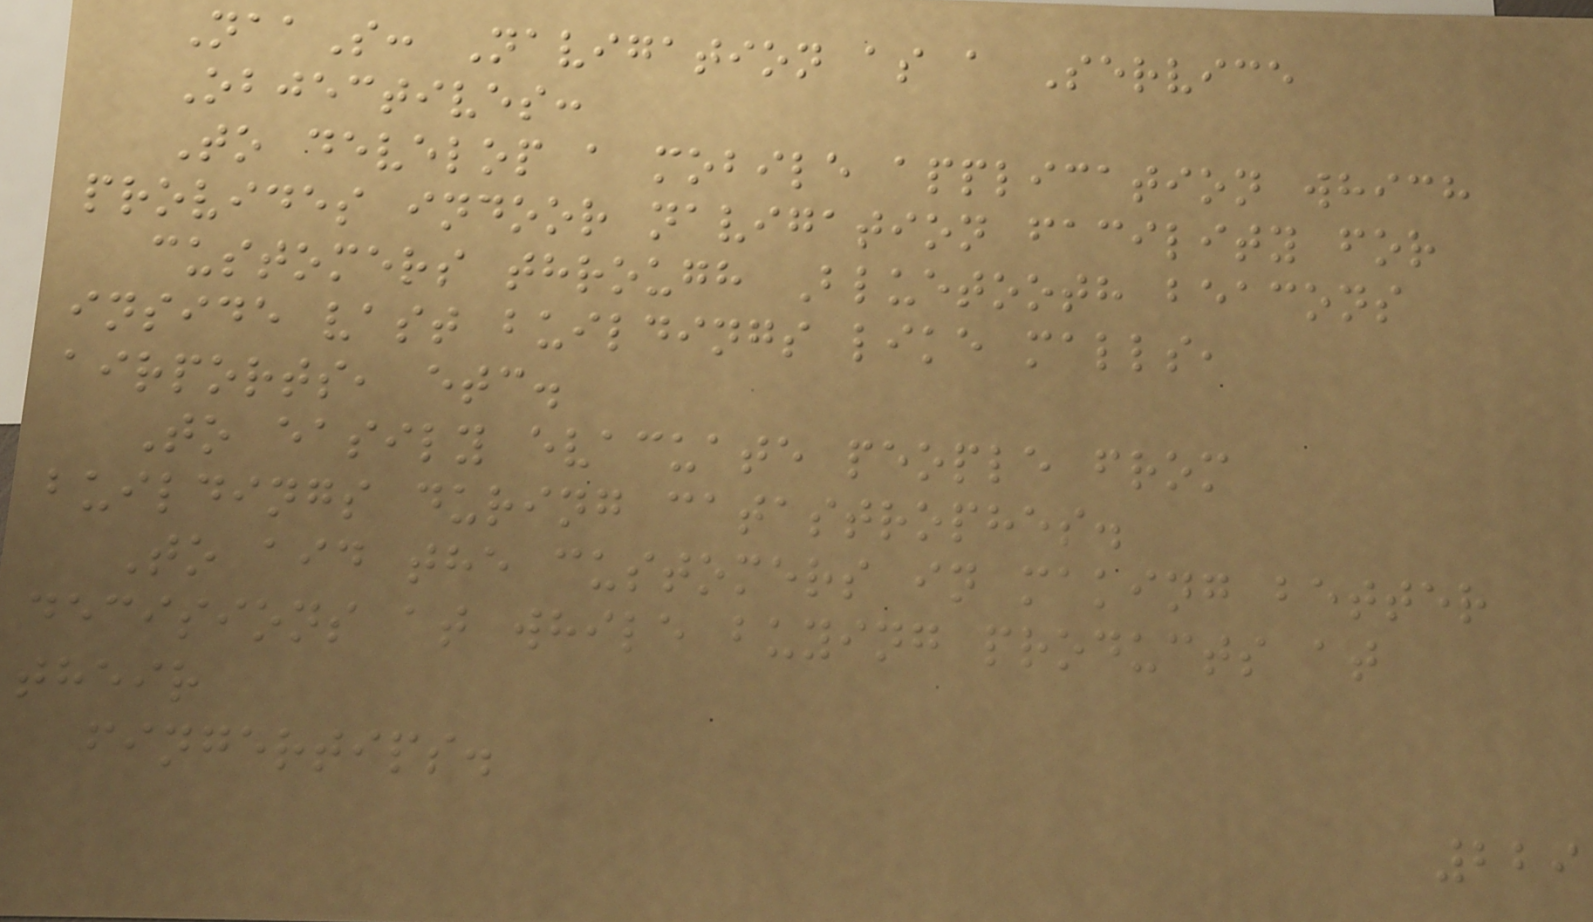NaaS: Navigation as a Service
Objectives:
To develop a mobile application which
provides indoor navigation facility for
customers through Bluetooth beacons
inside vast buildings like malls,
airports, etc.
To easily evacuate people from
buildings during catastrophes.
To aid the customers in making better
decisions at while buying products at
their
fingertips.
229
